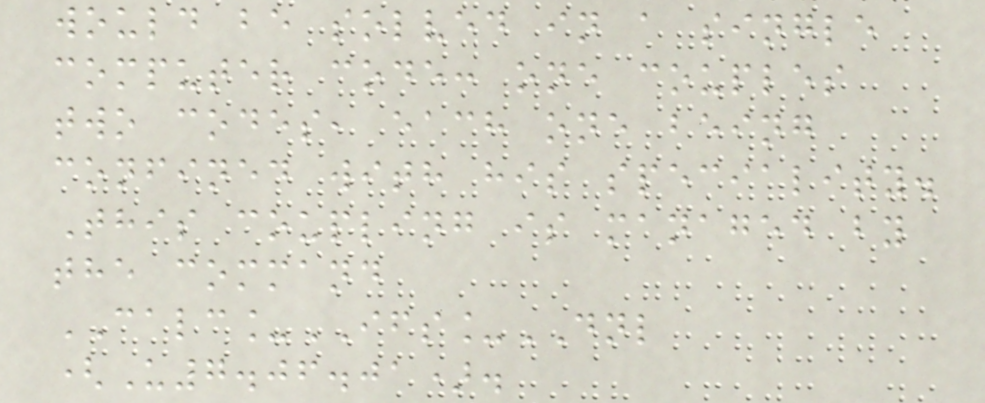would be solved in a single
computer code: one couples
two codes, each one being
confined with his speciality.
This coupling is managed by
the command
CALC_IFS_DNL
(U7.06.01).
